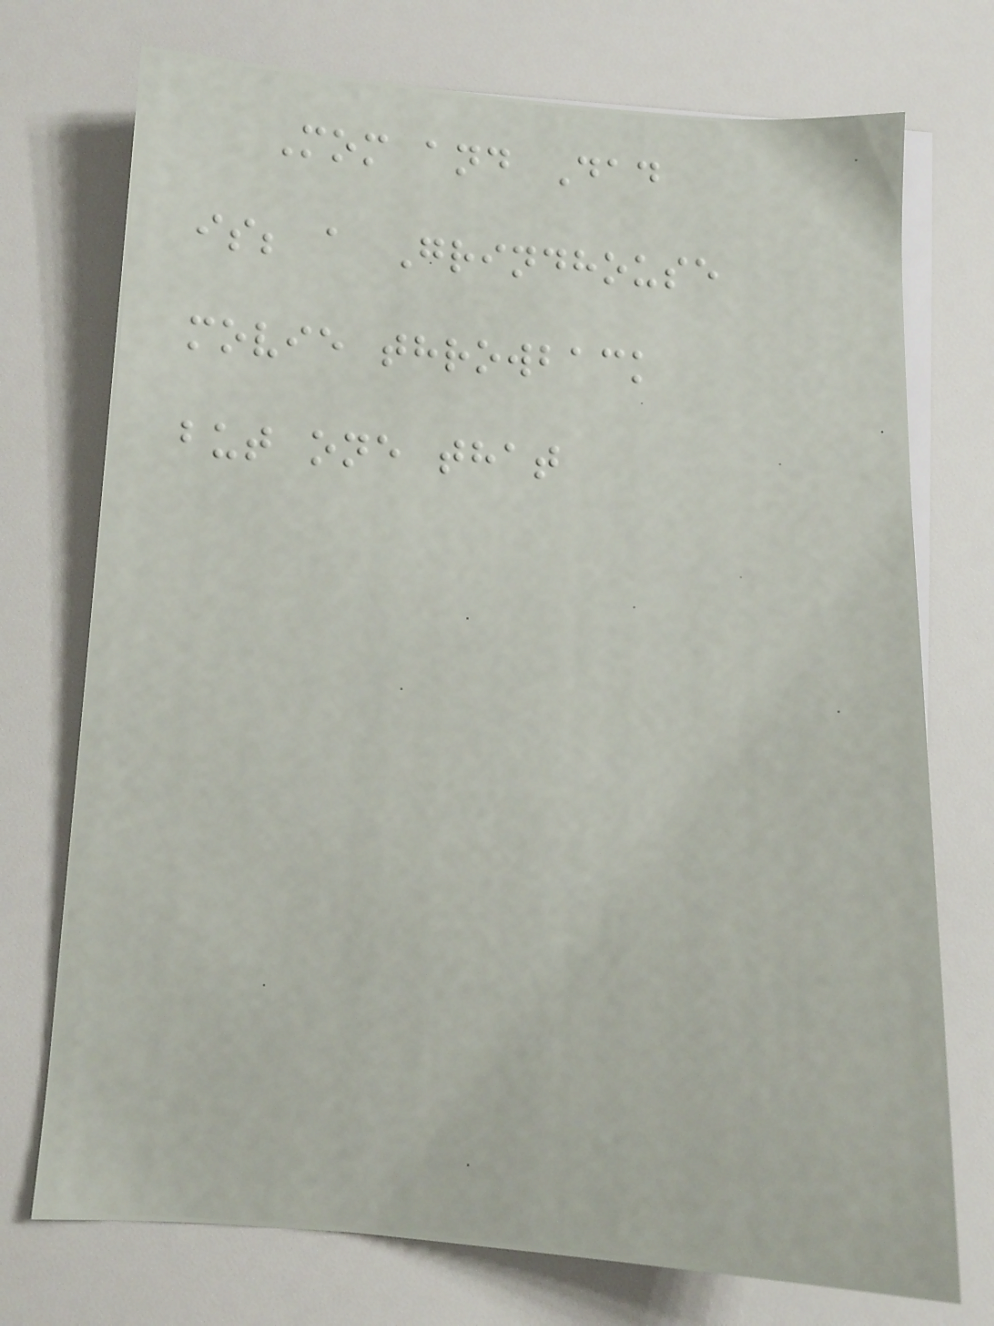Mom and Dad
is; a Grindhouse
movie throwback
but one that
